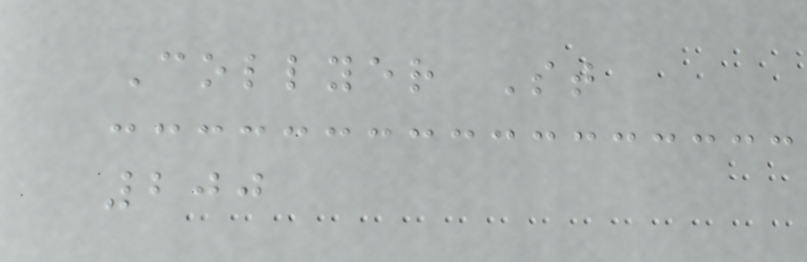Collyer St
200
